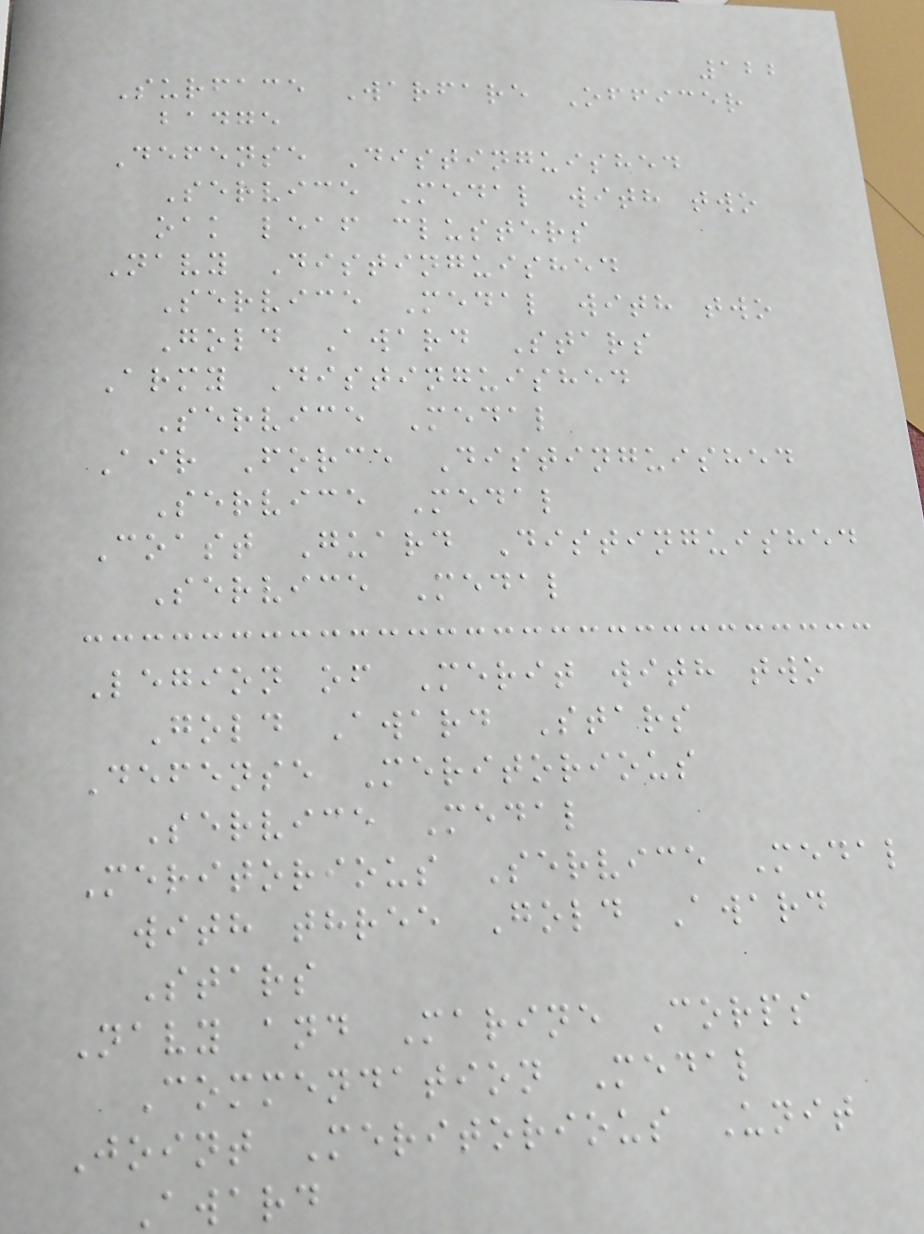122
Surface Warfare Officer
badge
Defense Distinguished
Service Medal with two
oak leaf clusters
Navy Distinguished
Service Medal with two
Gold Award Stars
Army Distinguished
Service Medal
Air Force Distinguished
Service Medal
Coast Guard Distinguished
Service Medal
Legion of Merit with two
Gold Award Stars
Defense Meritorious
Service Medal
Meritorious Service Medal
with three Gold Award
Stars
Navy and Marine Corps
Commendation Medal
Joint Meritorious Unit
Award
